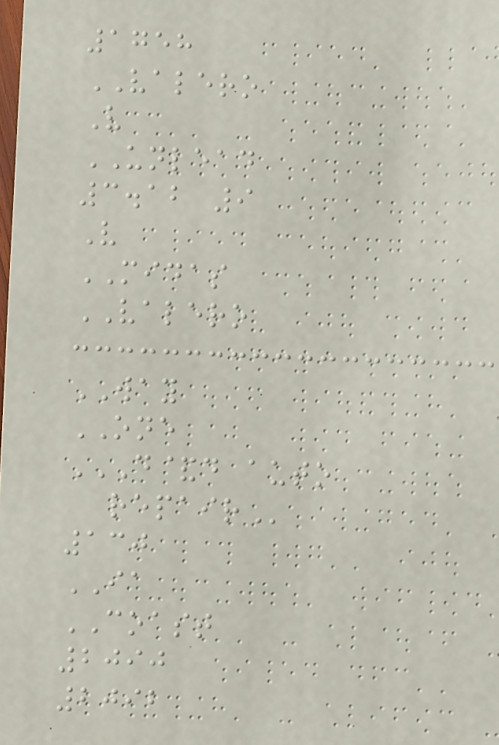1758
VALERO
V
UNLEAD
3.12 9
V
MIDAS
VALERO
WAY
ONE
D&D AUTO
REPAIR
130
IA
COAST
2090
2092
